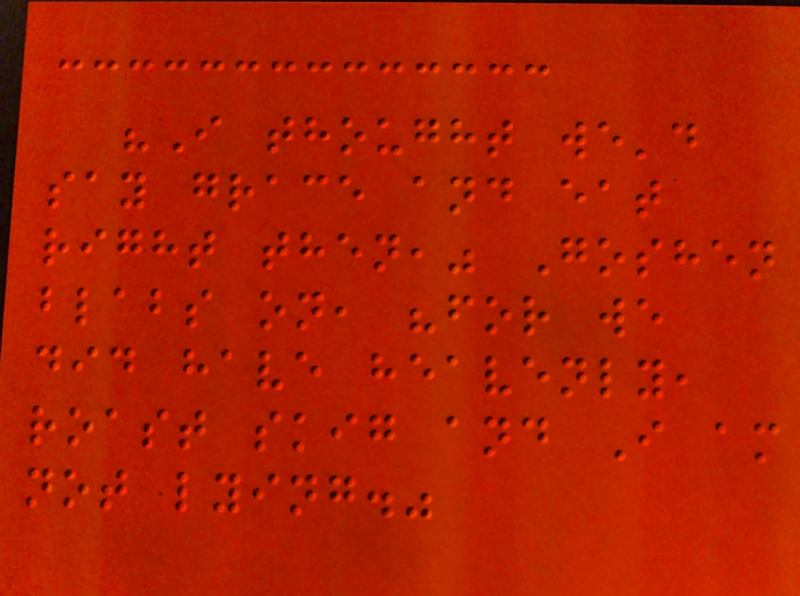"I thought we'd
say grace and eat
right then," Goshen
blabs on, "for we
did have heavenly,
roast skig and I am
not lying."
